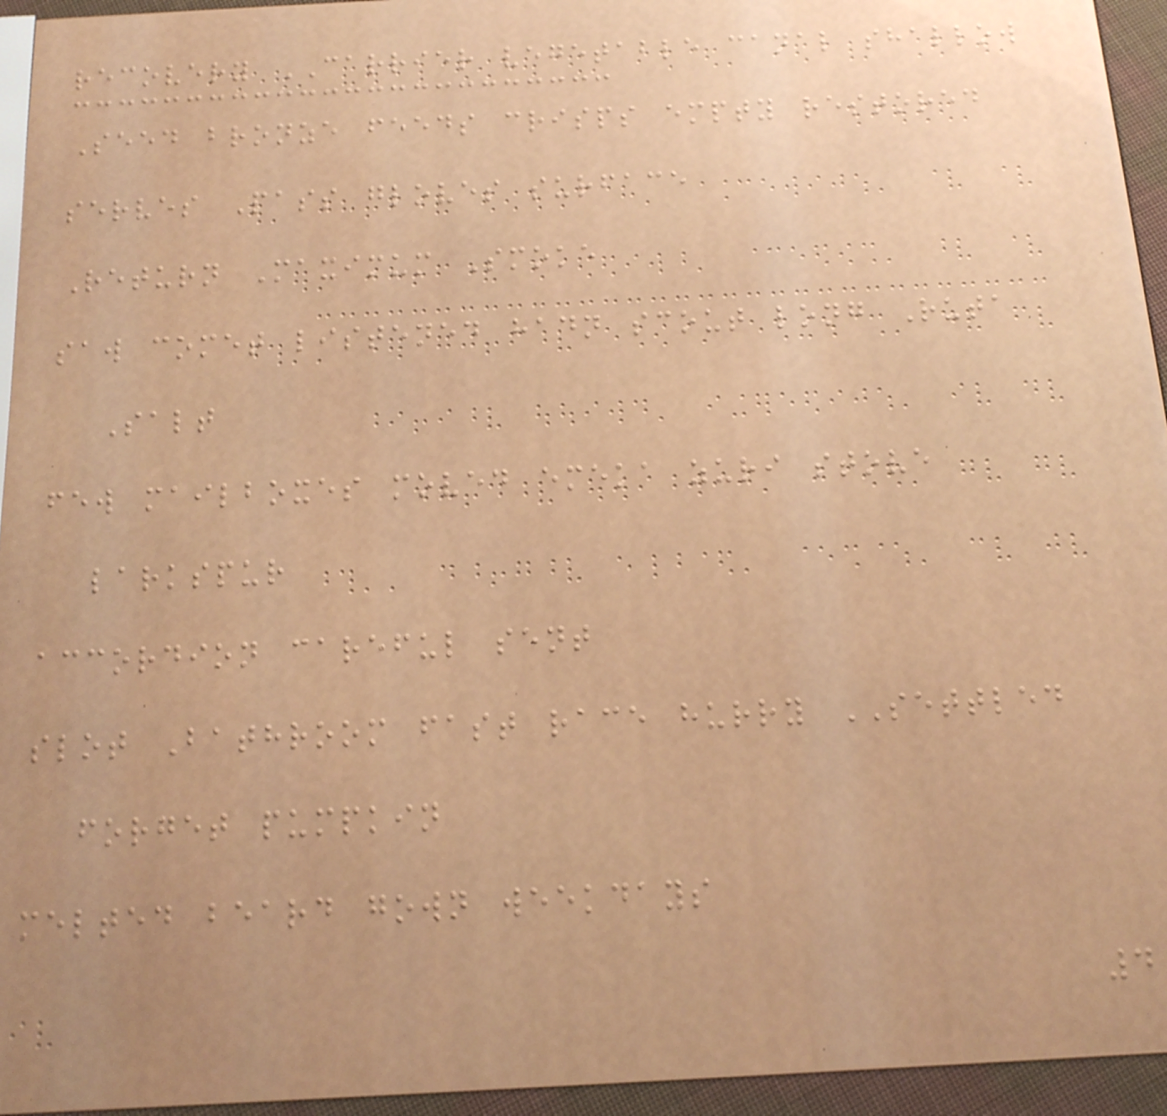recovery CARRIER vegetable canal shallow
Seed bronze feeds crisps empty restored
serves Pass gloves surface
Return Maximum Smoke
saw comet listened hadn scout long Ruta
Salt
few mailboxes moved emeka zuri stove
larkspur
accordion careful sent
slot Bathroom fast race hurry SETTLED
forget pumpkin
melted beard gown weekdays
4
